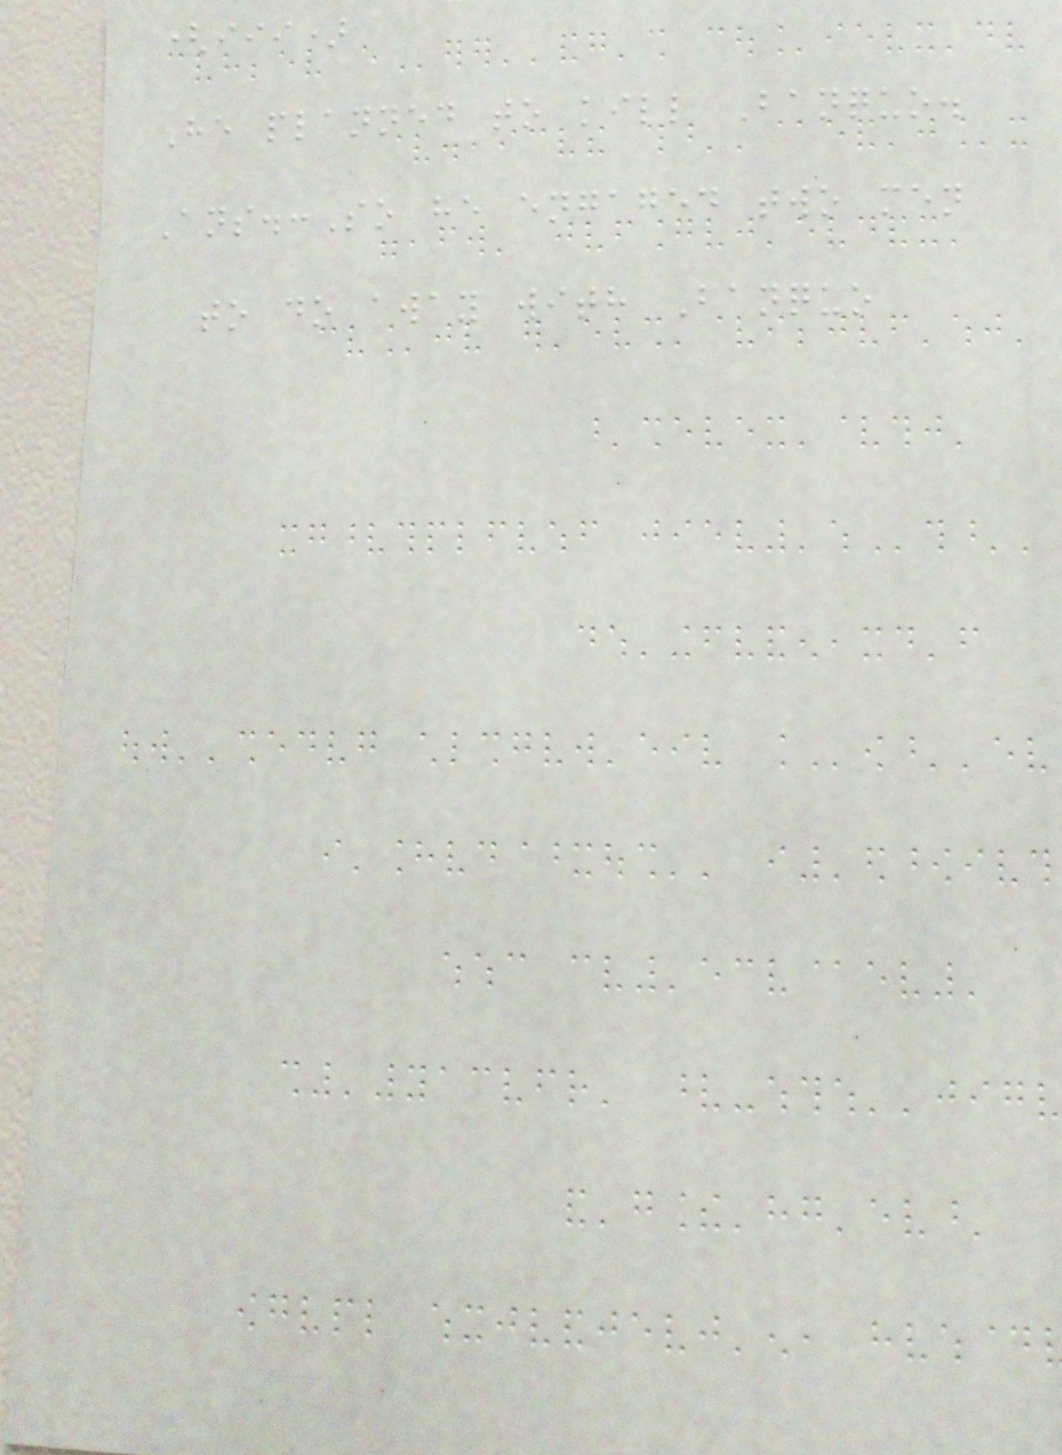(iii)
He planned to kill Banquo.
Ans.:So he engaged two men
to do away with Banquo
